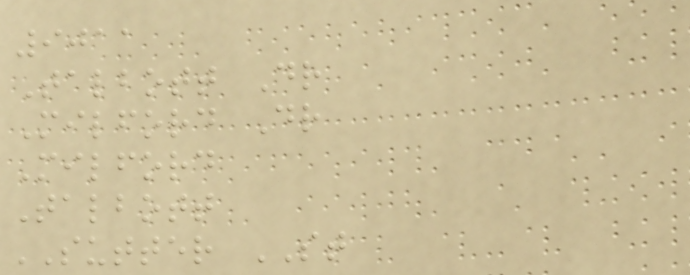9011
Talbott Dr
Milford Dr
Milford
Talbott
SUTTER ST
